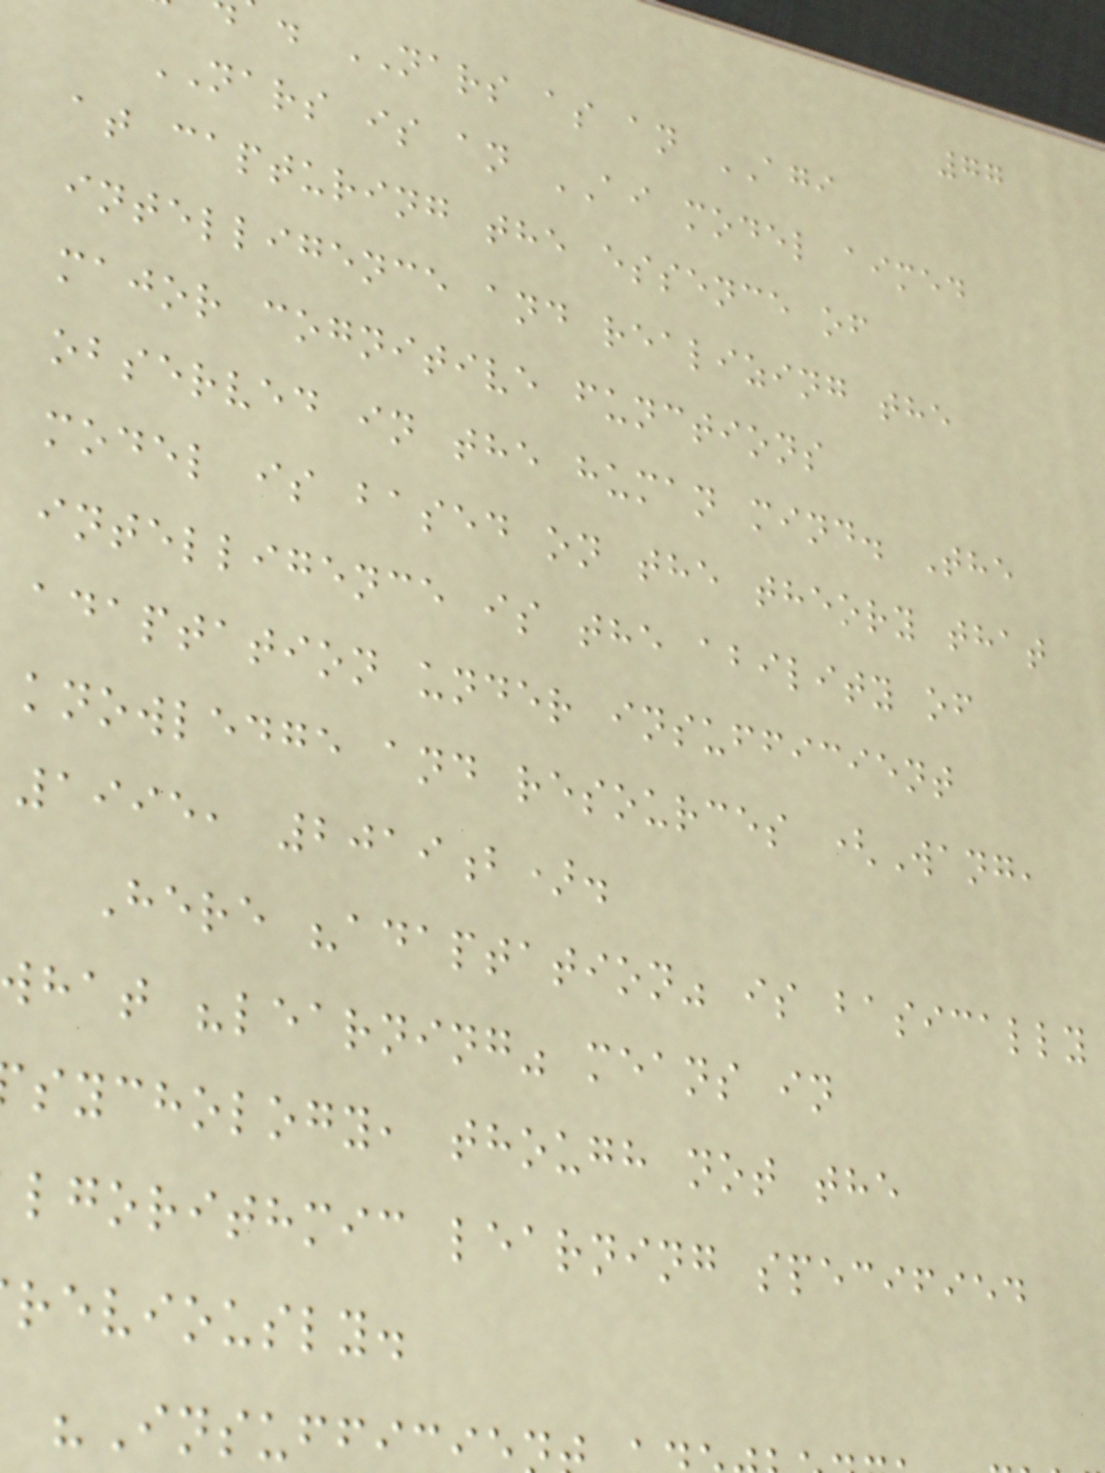77
. NARS as an AGI
NARS is an AI model aimed
at capturing the essence of
intelligence and realizing the
major cognitive functions
observed in the human mind. The
model is based on the theory that
intelligence is the ability of
adaptation under insufficient
knowledge and resources (Wang,
1995, 2019b).
Here "adaptation" is basically
hat "learning" means in
sychology, though not the
lgorithmic learning specified
reviously.
"Insuffic
